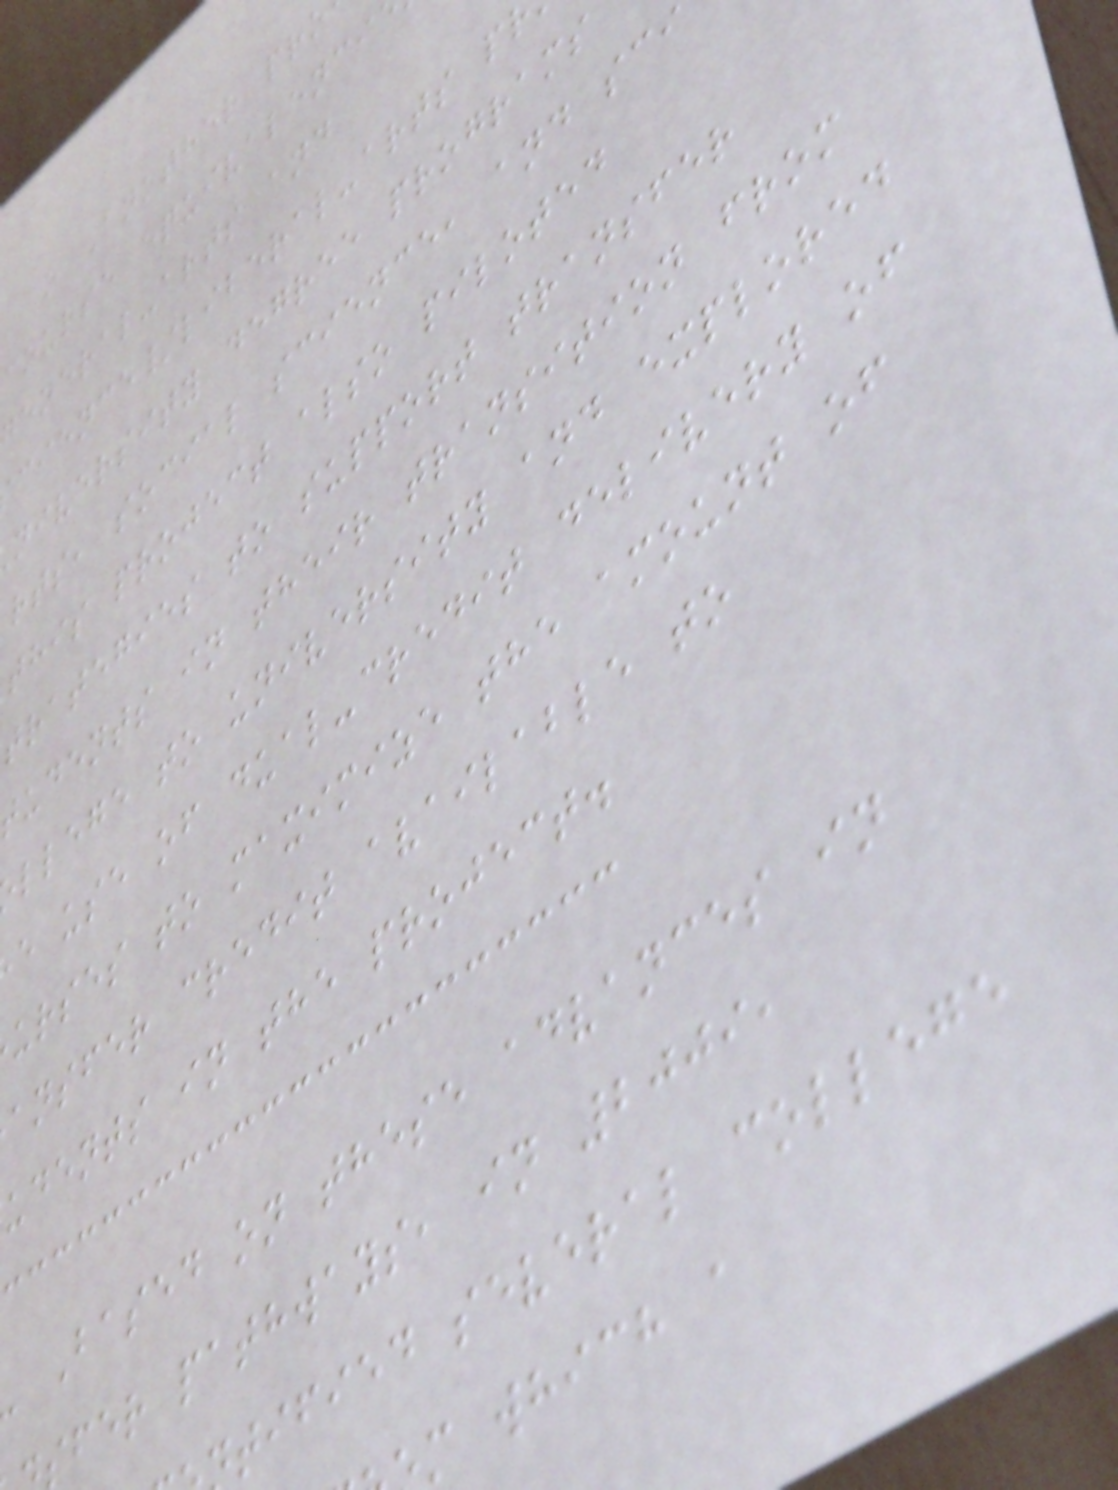o Another pro
course equivalenci
eneral-arts and
cience/liberal-arts p
niversity degree programs
rts, social science, and sci
this project also piloted
trategies to support transfer
tudents in their transition from
llege to university and explored
e use of dual-credit delivery of
urses to maximize the amount of
ansfer credit available to
udents in the project.
Based on these advances in
sfer pathways, in 2009,
tified several college
m which a
